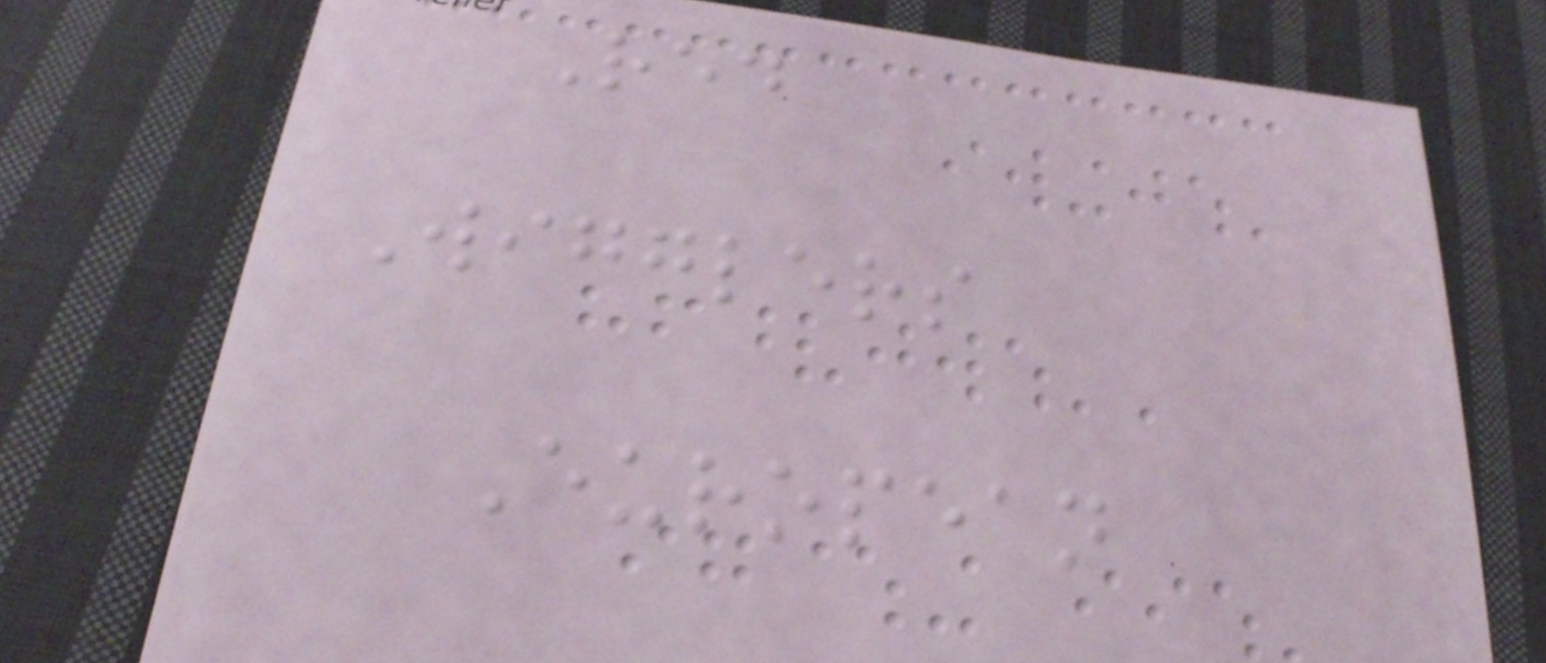Red
Wigglers
European
